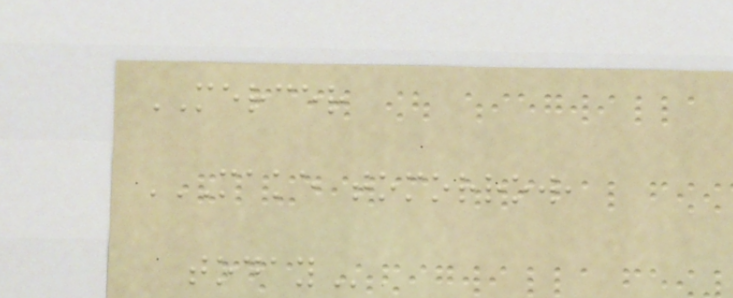MERCER
MAKE TOMORROW,
TODAY
